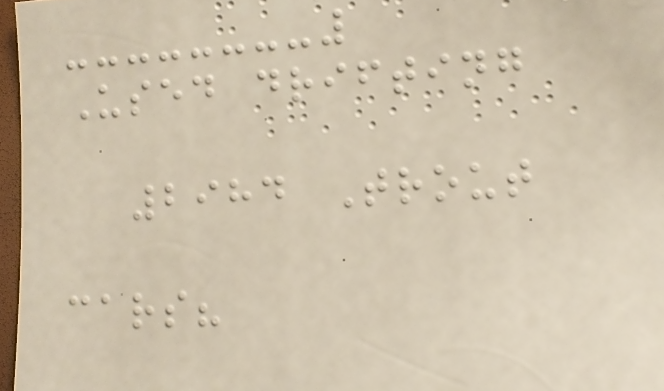Used drifting
2984 Trout
cars?
